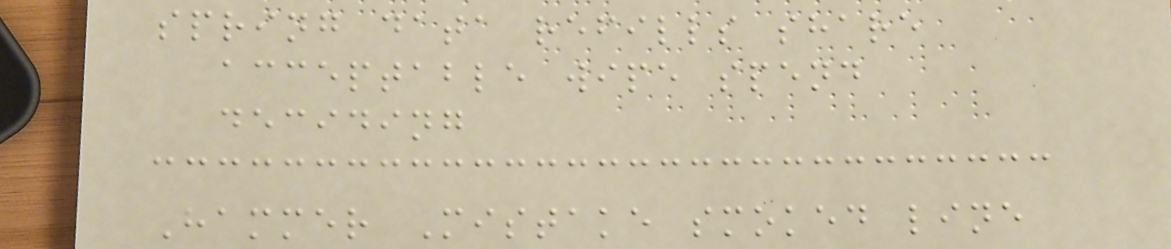spring data refills share
acceptable wipe spend
deciding
Hammer Mistake smoked line
